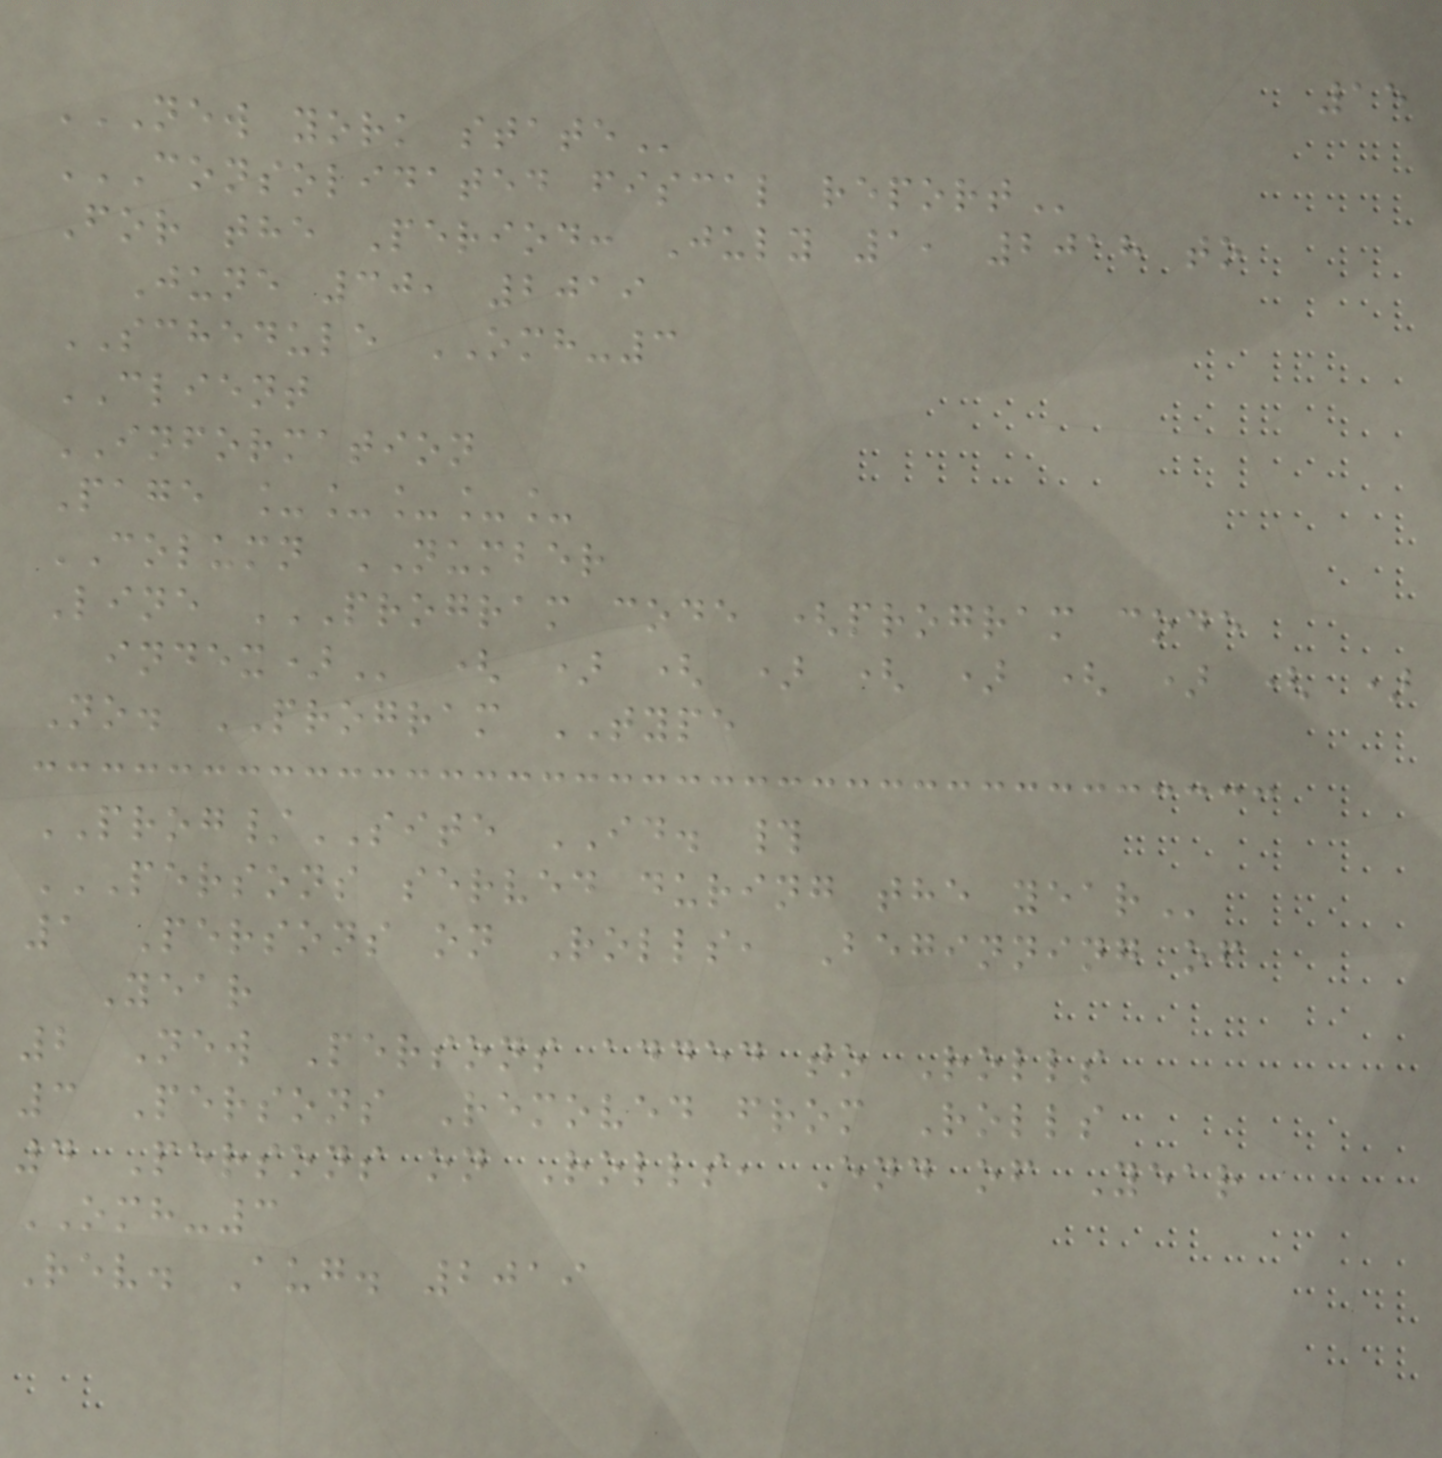15
NEW YORK STATE
CONSOLIDATED FISCAL REPORT
For the Period: July 1, 2018 to
June 30, 2019
SCHEDULE OMH-3
CLIENT
INFORMATION
Page _____
COLUMN NUMBER
Line PROGRAM CODE (PROGRAM CODE
INDEX) ( ) ( ) ( ) ( ) ( )
No. PROGRAM TYPE
PROG/SITE ID. #
PERSONS SERVED DURING THE YEAR
1 Persons on Rolls, Beginning of
Year
2 New Persons added to Rolls
3 Persons Removed from Rolls
4 Persons on Rolls, End of Year
OMH-3
Rev. Aug. 2019
